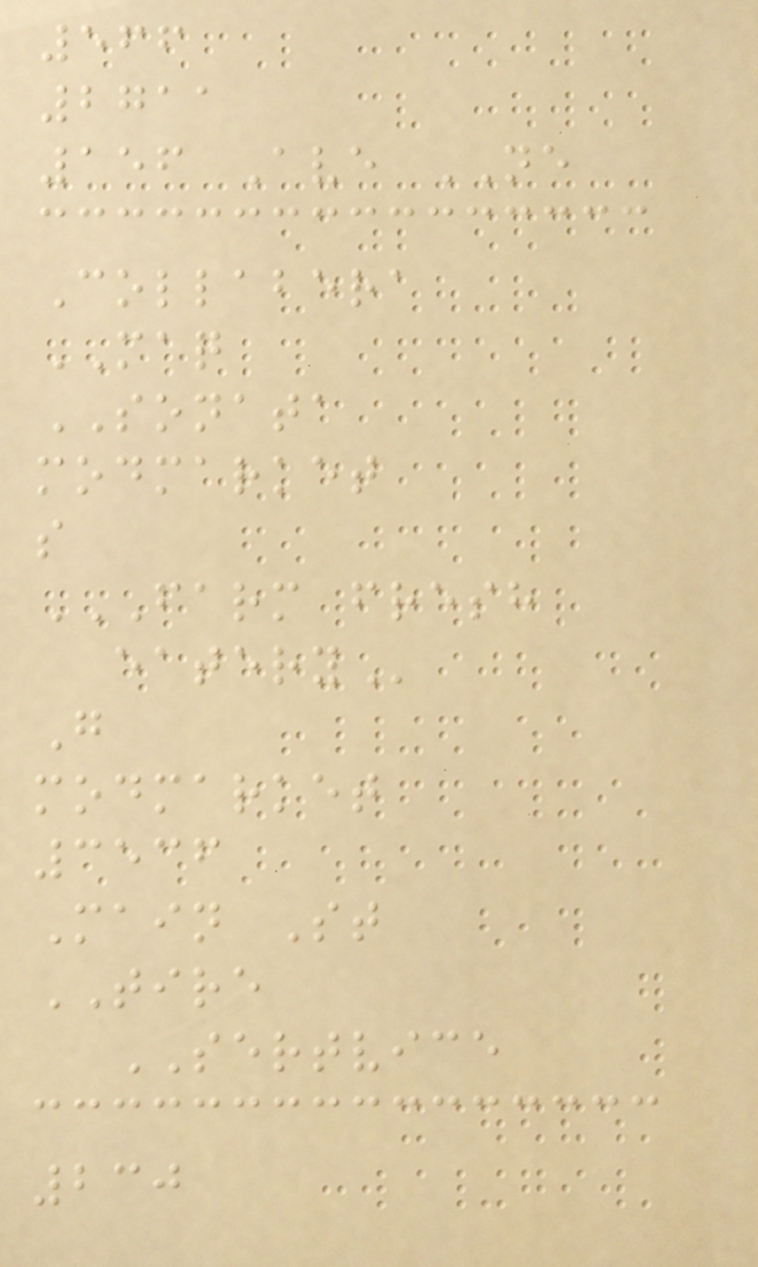566
2711
156 Ave NE
Collabera
MAQ
SONATA
modmarket
s
FARM FRESH
EATERY
G
modmarket
3536
Main St
TIRE
SERTVICE
230
